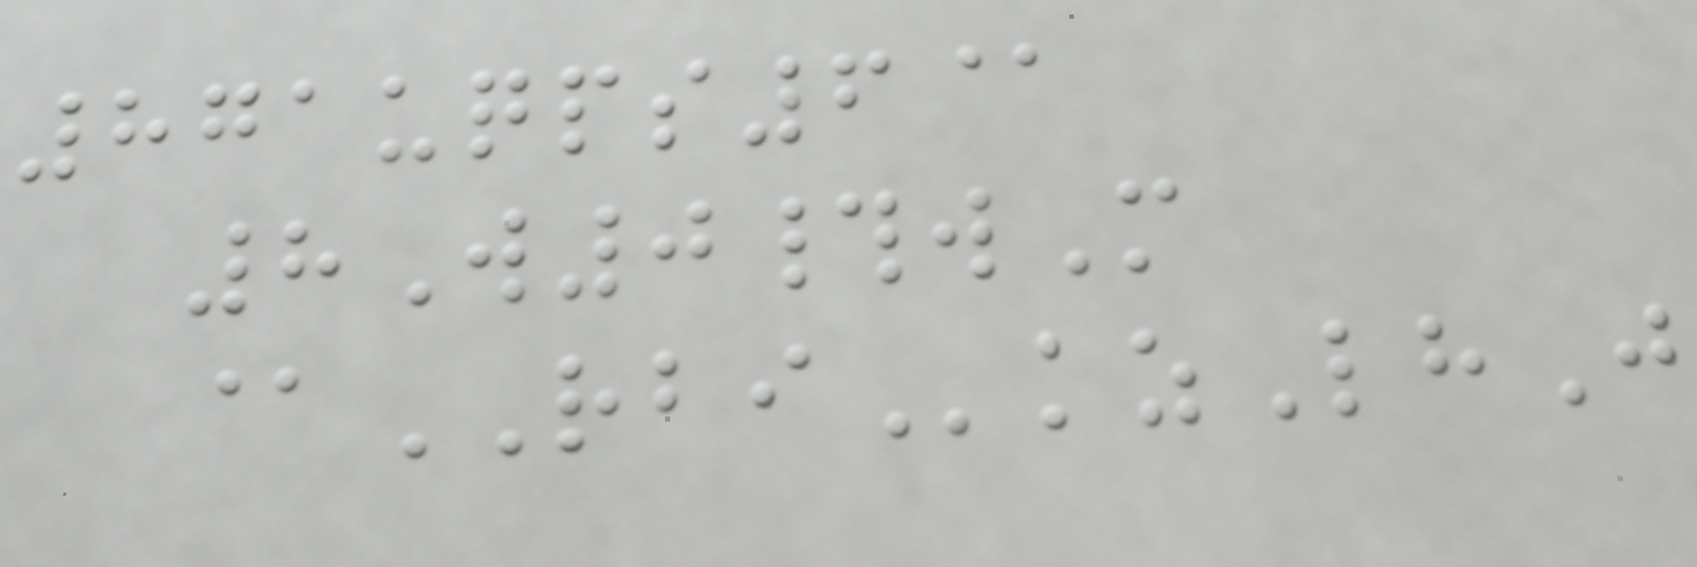871uqps6@
8W0#wM
@RBIkzLhJ
